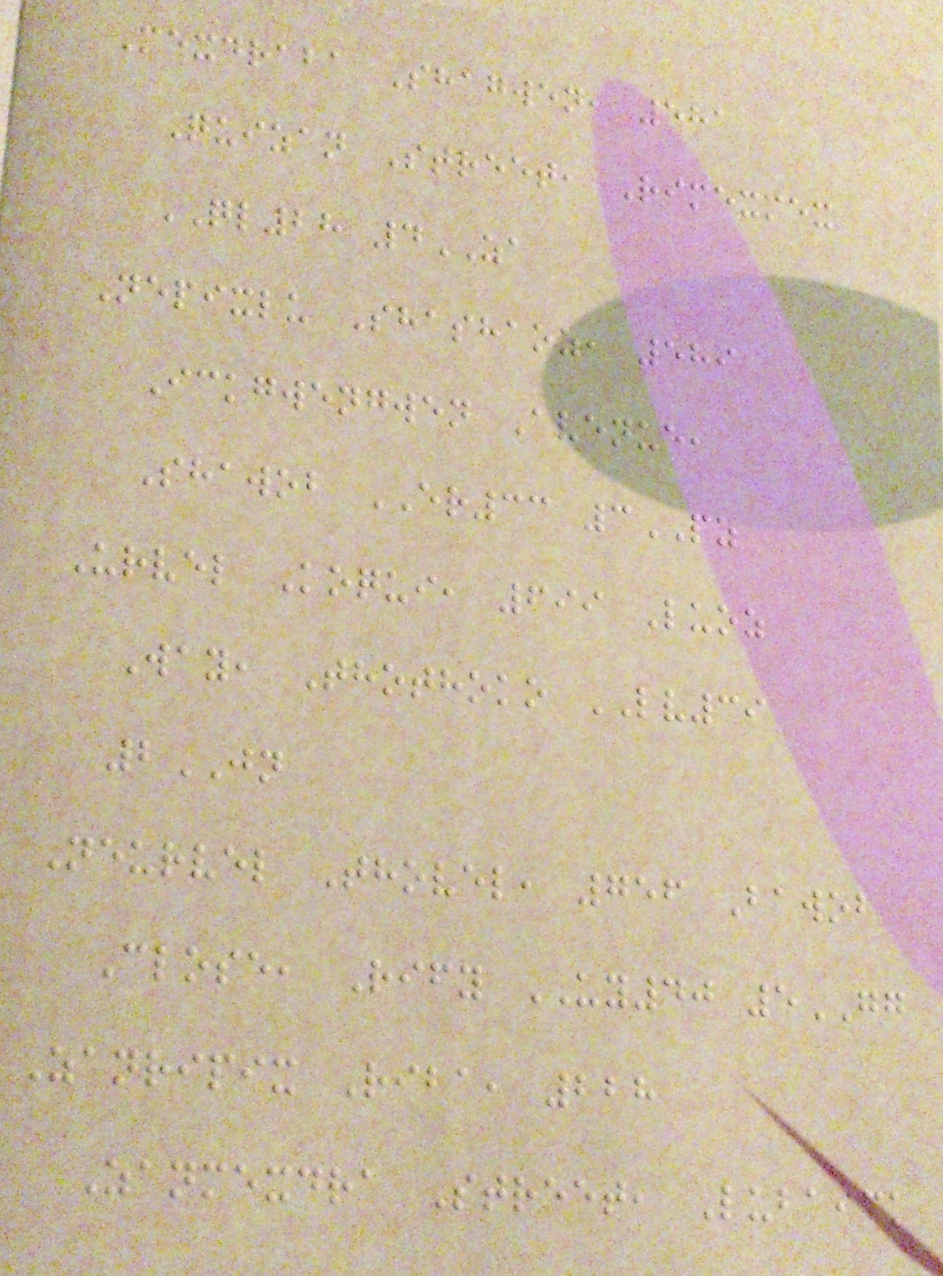Mexdraba Shagwen, 581
Quizan Street, Rimexmex
QL28 4ZA
Nepixlu Shashaoz, 589
Ickgwengwen Avenue,
Shawob ER33 3PZ
Urvel Koqui, 699 Luoz
Way, Thothoko LV39
2JN
Neurvel Thovel, 756 Bawob
Close, Rify UY40 5GG
Zanripix Riba, 228
Zanmexdra Street, Lubaick
